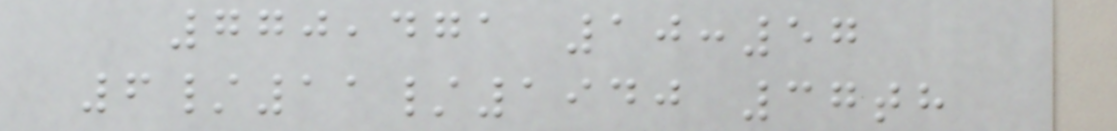770,471 10:57
6/11/1940 37th
